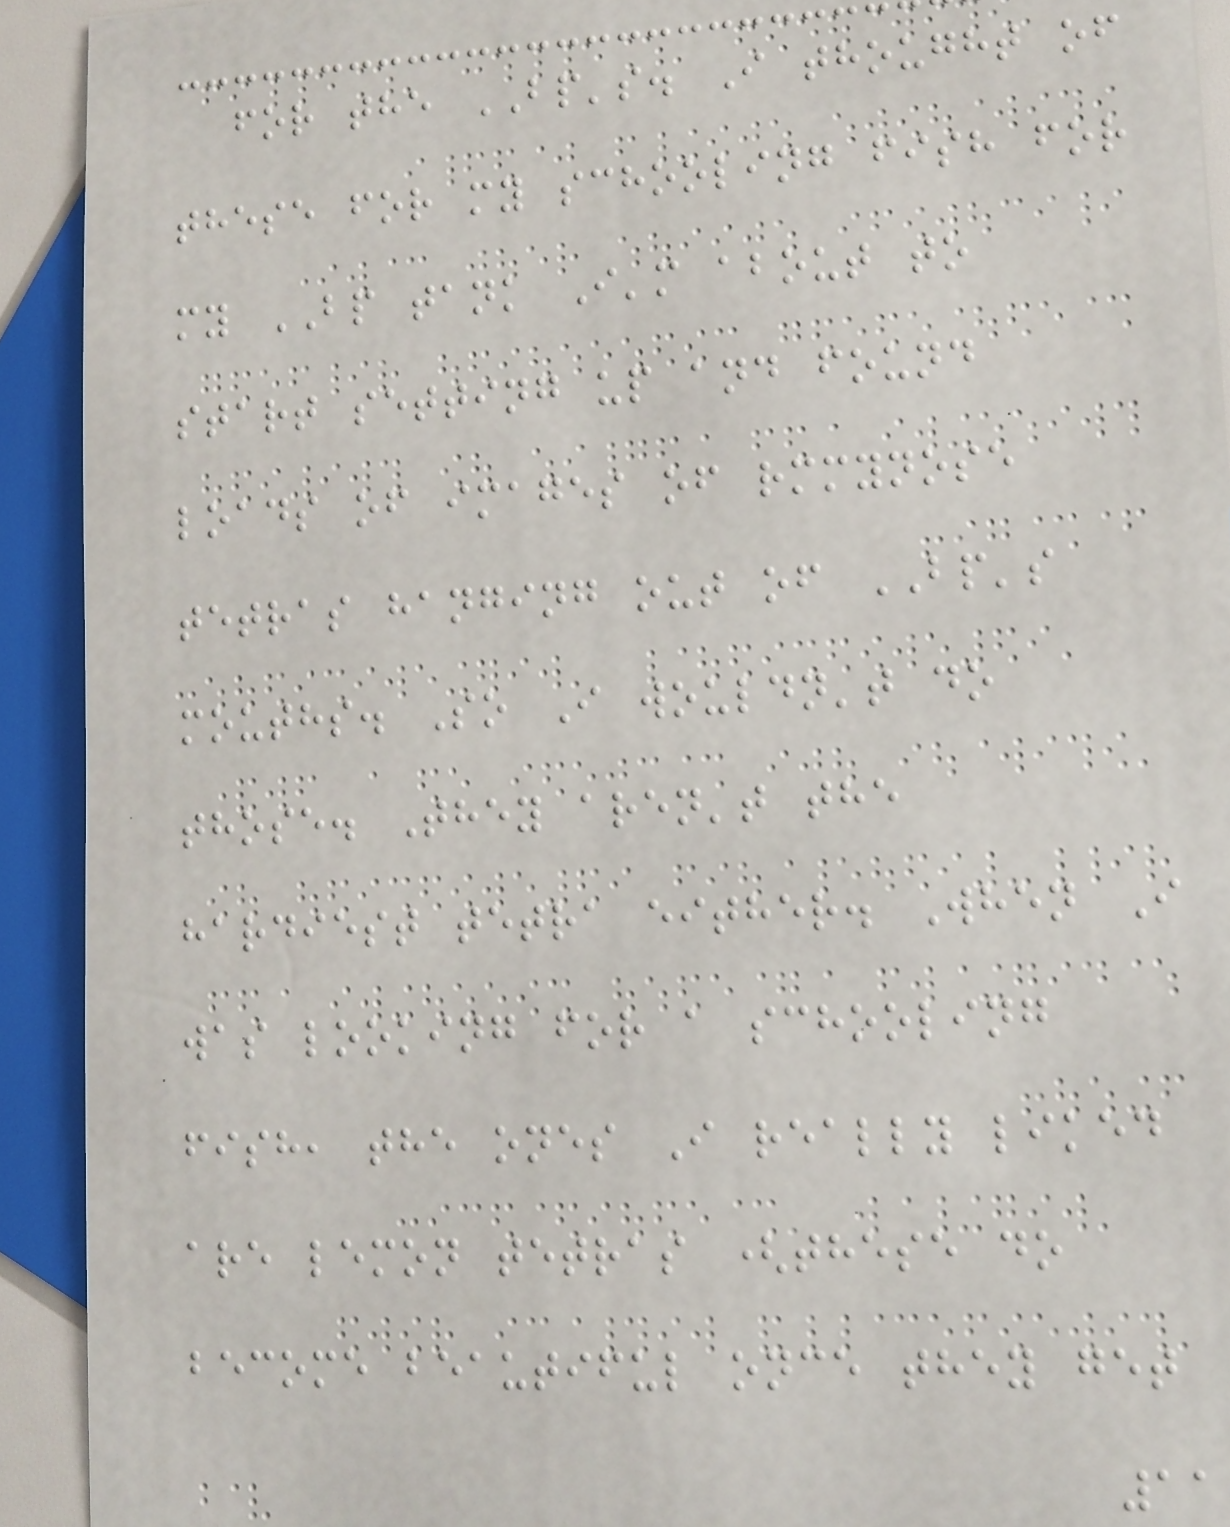for the BP's. I thought of
these for my schooling fish for
my BP tank I'm about to
start setting up and found
loads of images of rmmynose
tetras hanging out of BP's
mouths. So I wouldn't do
those. They aren't the
hardiest tetra either. When I
was looking for a schooling
fish, the ones I really liked
are lemon tetras (these do
become beautiful once they get
11
